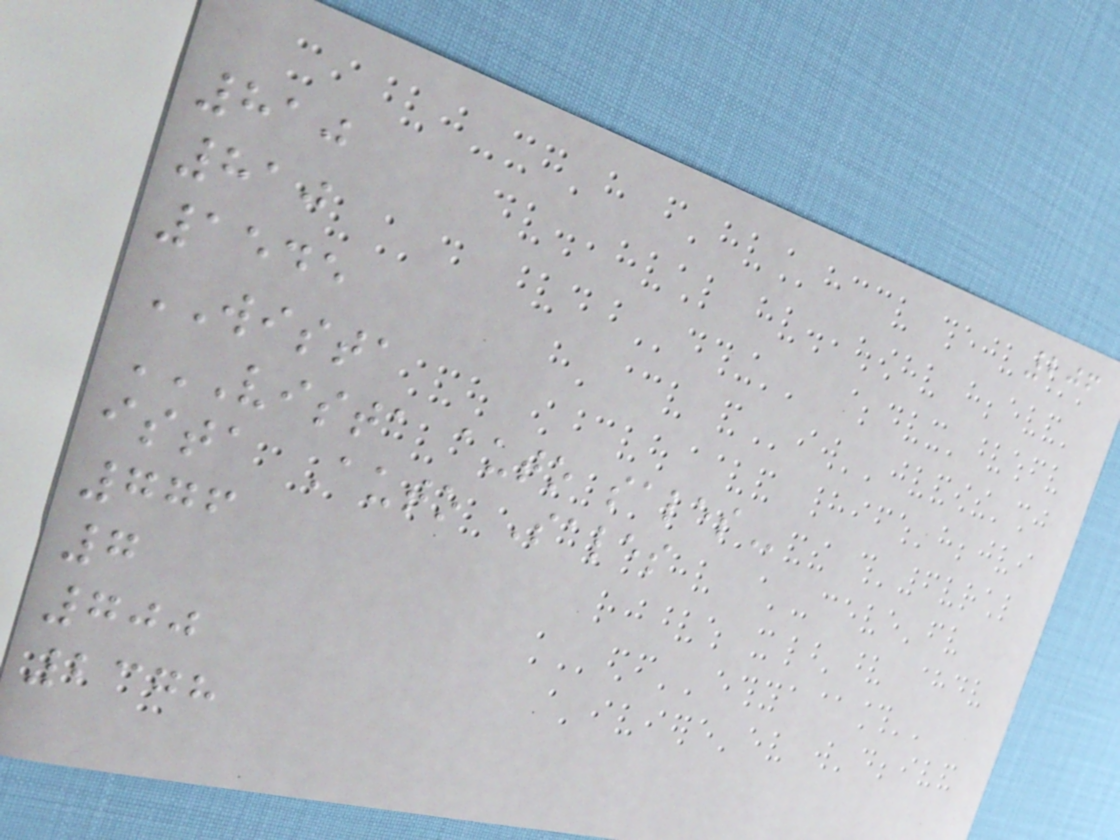206
810
810
1545
WISTA
VISTA AUTO SALES
ista Auto Sales
776
7
700
2378
